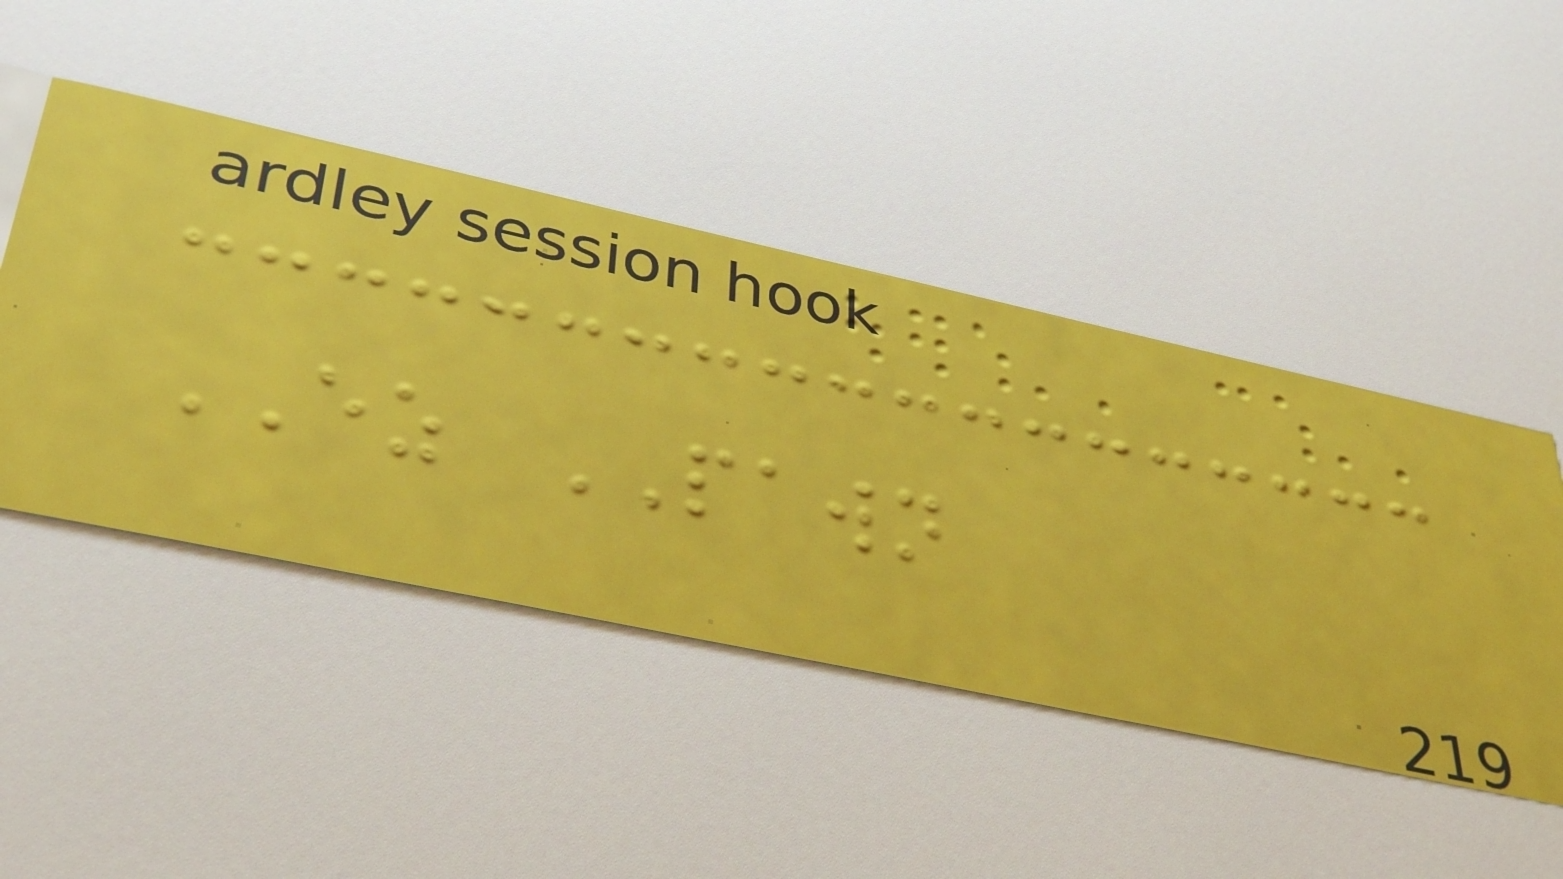EZ PAWN
